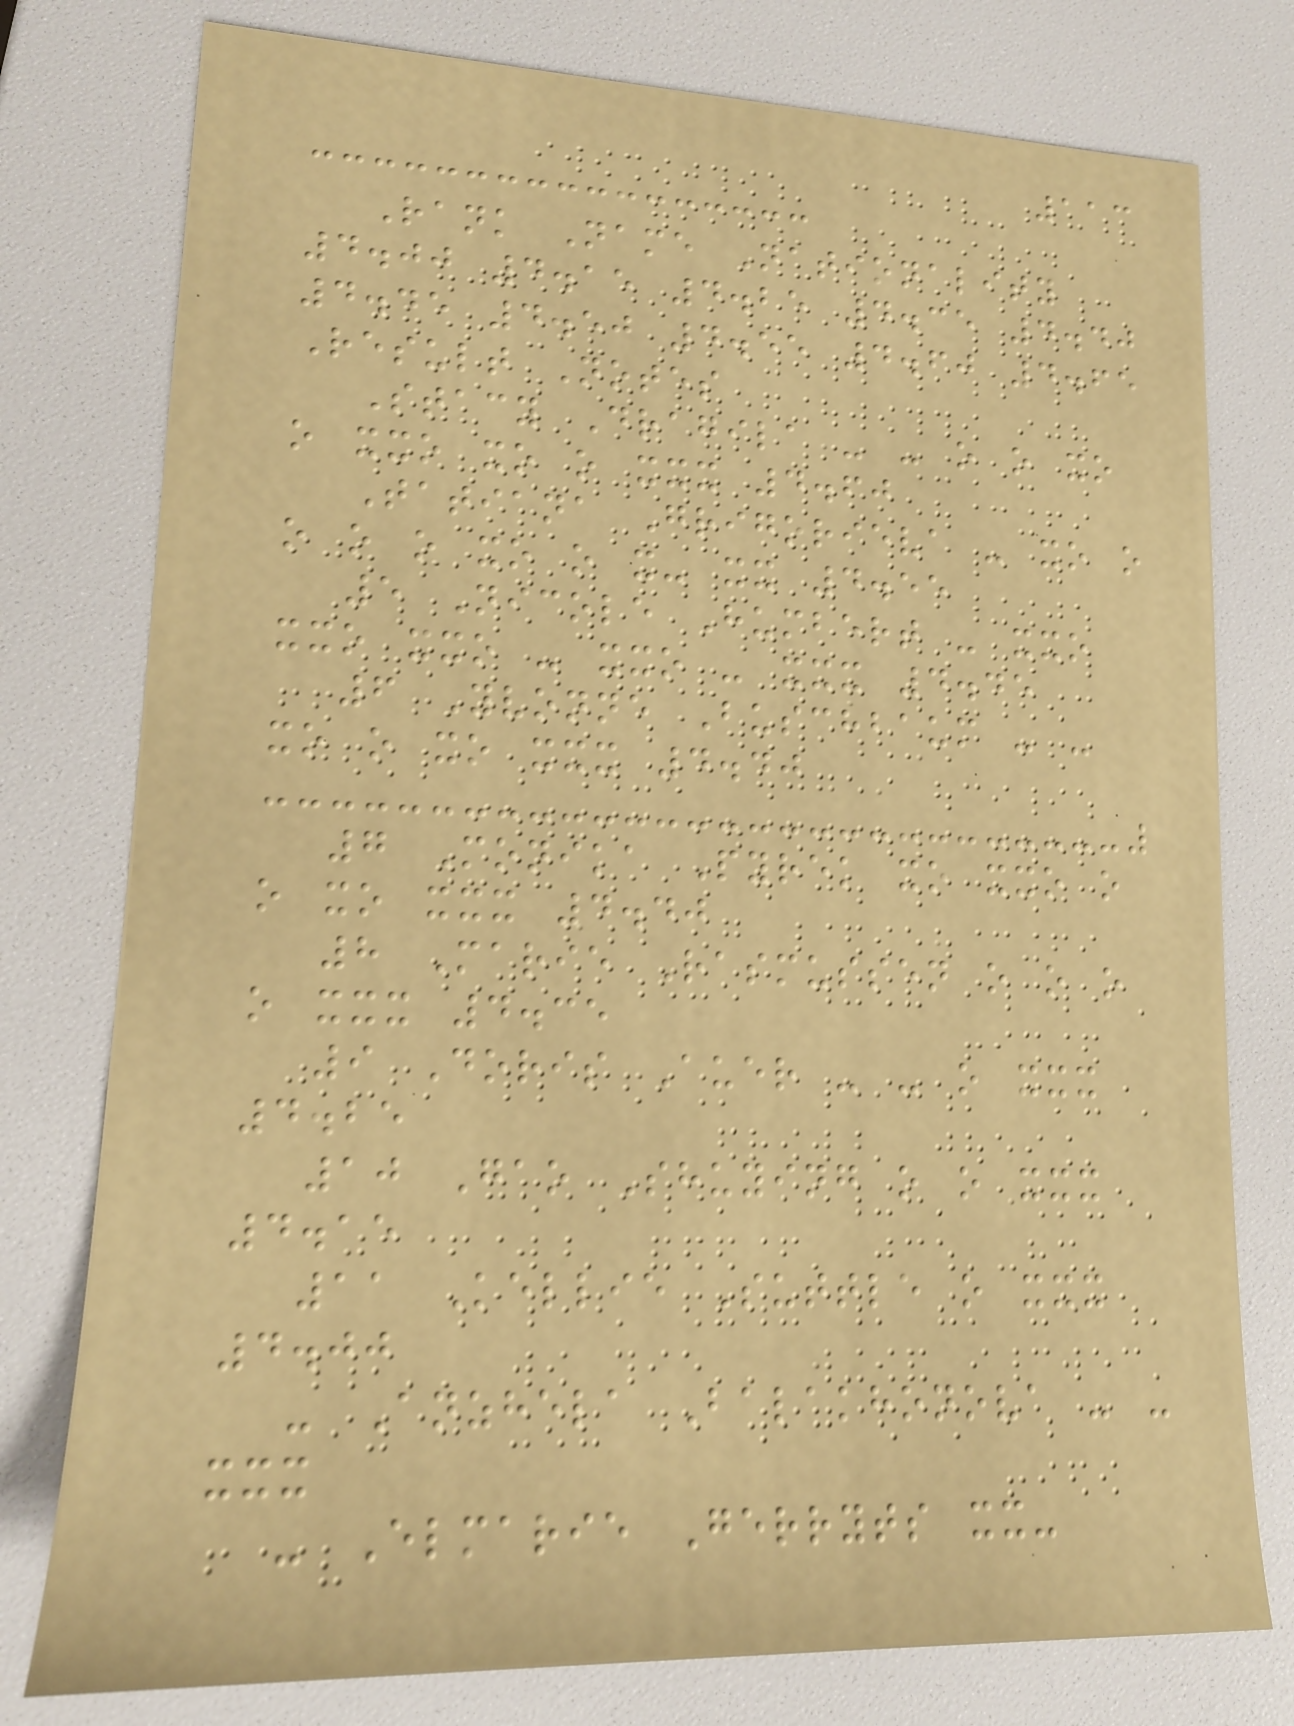113
Rank Name Nationality
4.00 4.15 4.25 4.35 4.40
4.45 4.50 4.55 4.60 4.65
Result Notes
Stacy Dragila - - o o xo
o xxo xo o xxx 4.60
Tatiana Grigorieva - xo o
o o o xo o x- xx 4.55
5 Nicole Humbert - xxo
xxo xxo - xxo - xxx 4.45
6 Yvonne Buschbaum - -
xo o xo xxx 4.40
7 Monika Pyrek xo xxo o
o xo xxx 4.40
8 Marie Rasmussen o o o
o xxx 4.35
9 Doris Auer - - o xxx
4.25
10 Gao Shuying o o xxx
4.15
11 Kellie Suttle o xxx
4.00
- Anzhela Balakhonova - -
xxx
- Elmarie Gerryts xx-
